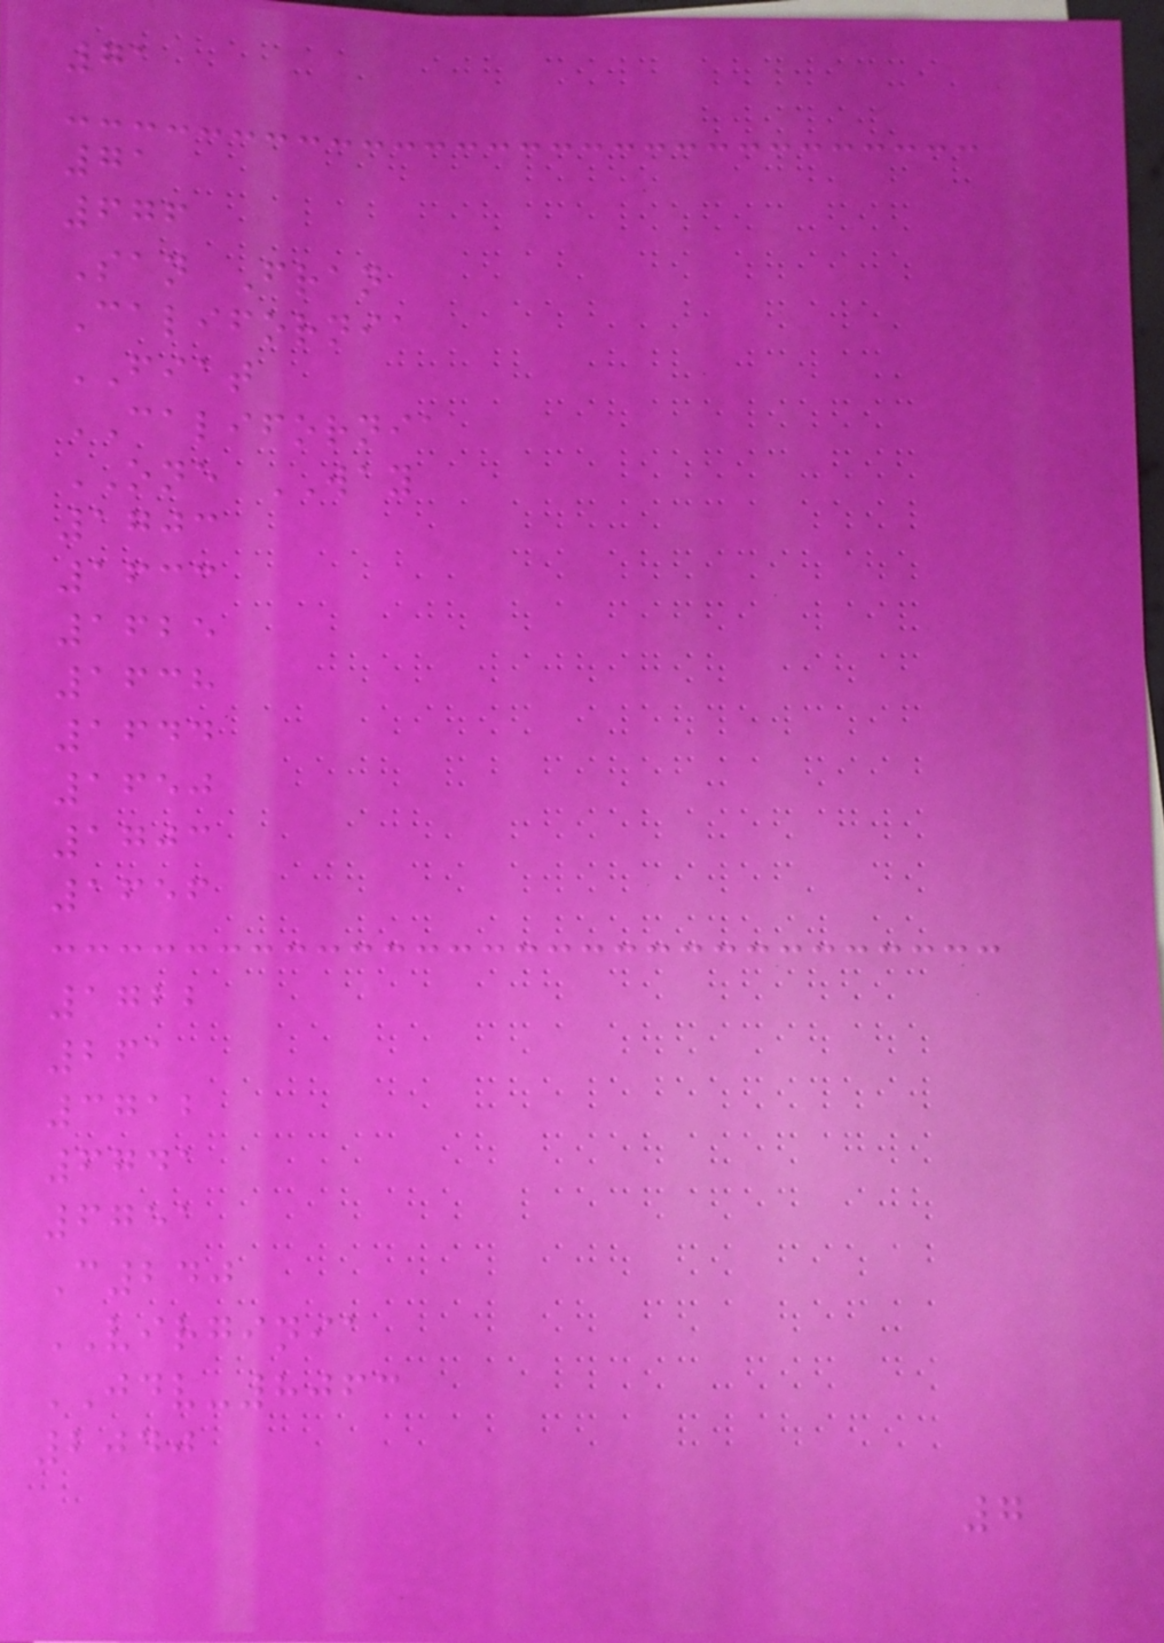71
71
676
San Fran
California
FIAT
CALIFORNIA
ONE WAY
1703
1633
1625
1638
1644
1650
1703
1656
1722
261
3712
6741
6751
C240
VIRGINIA
JDV-8063
2040
7
